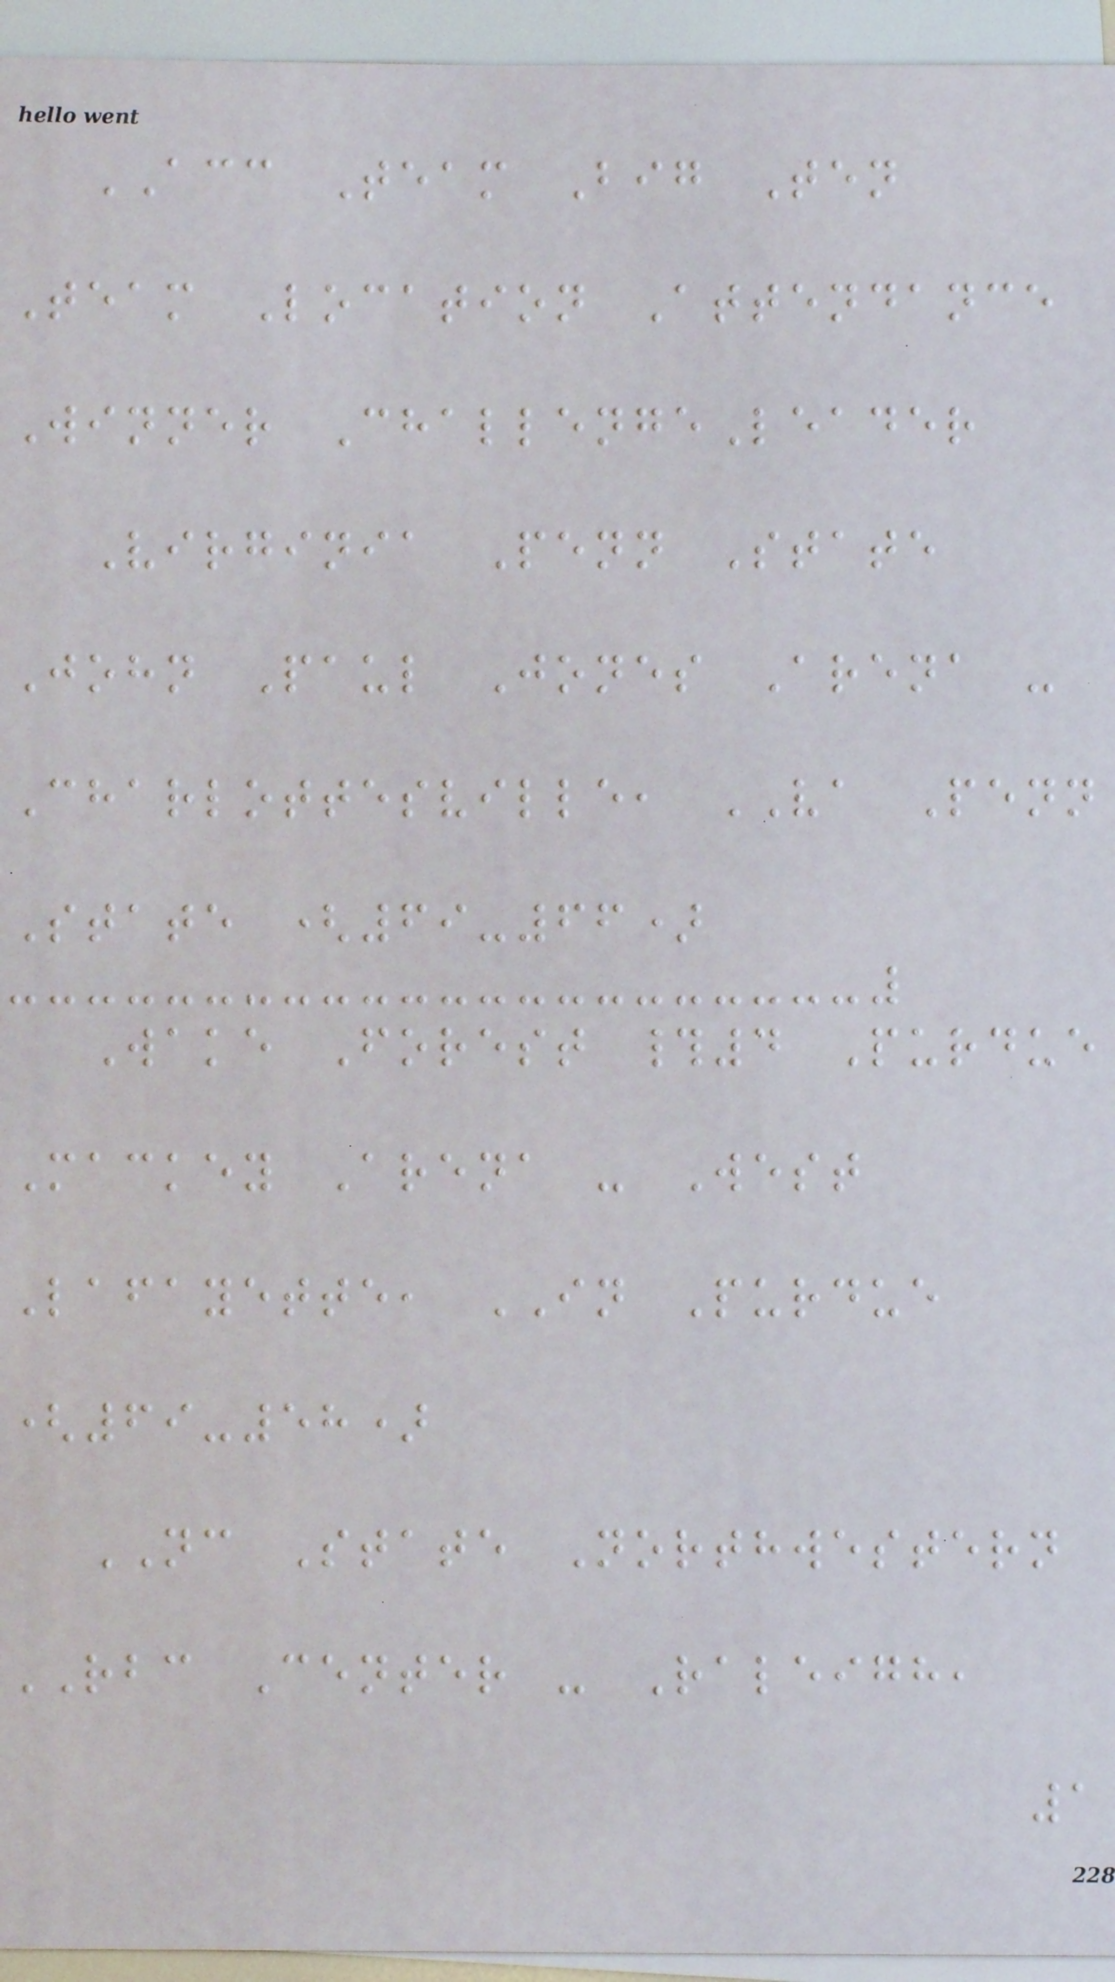ACC Team Big Ten
Team Location Attendance
Winner ChallengeLeader
Virginia Penn State
John Paul Jones Arena -
Charlottesville, VA Penn
State (69-66)
Wake Forest #4 Purdue
Mackey Arena - West
Lafayette, IN Purdue
(69-58)
NC State Northwestern
RBC Center - Raleigh,
1
